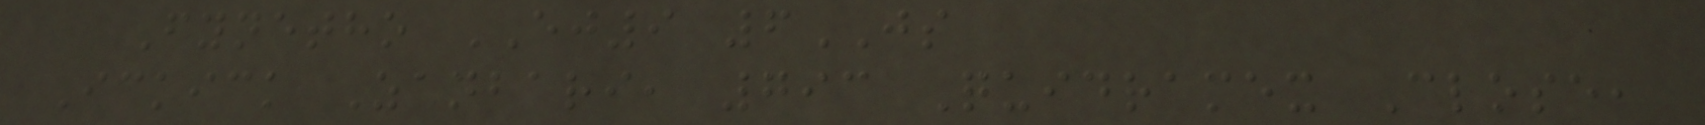Fynetho EJ9 6JS
Ickick Zanbari, 793 Quidramex Close,
